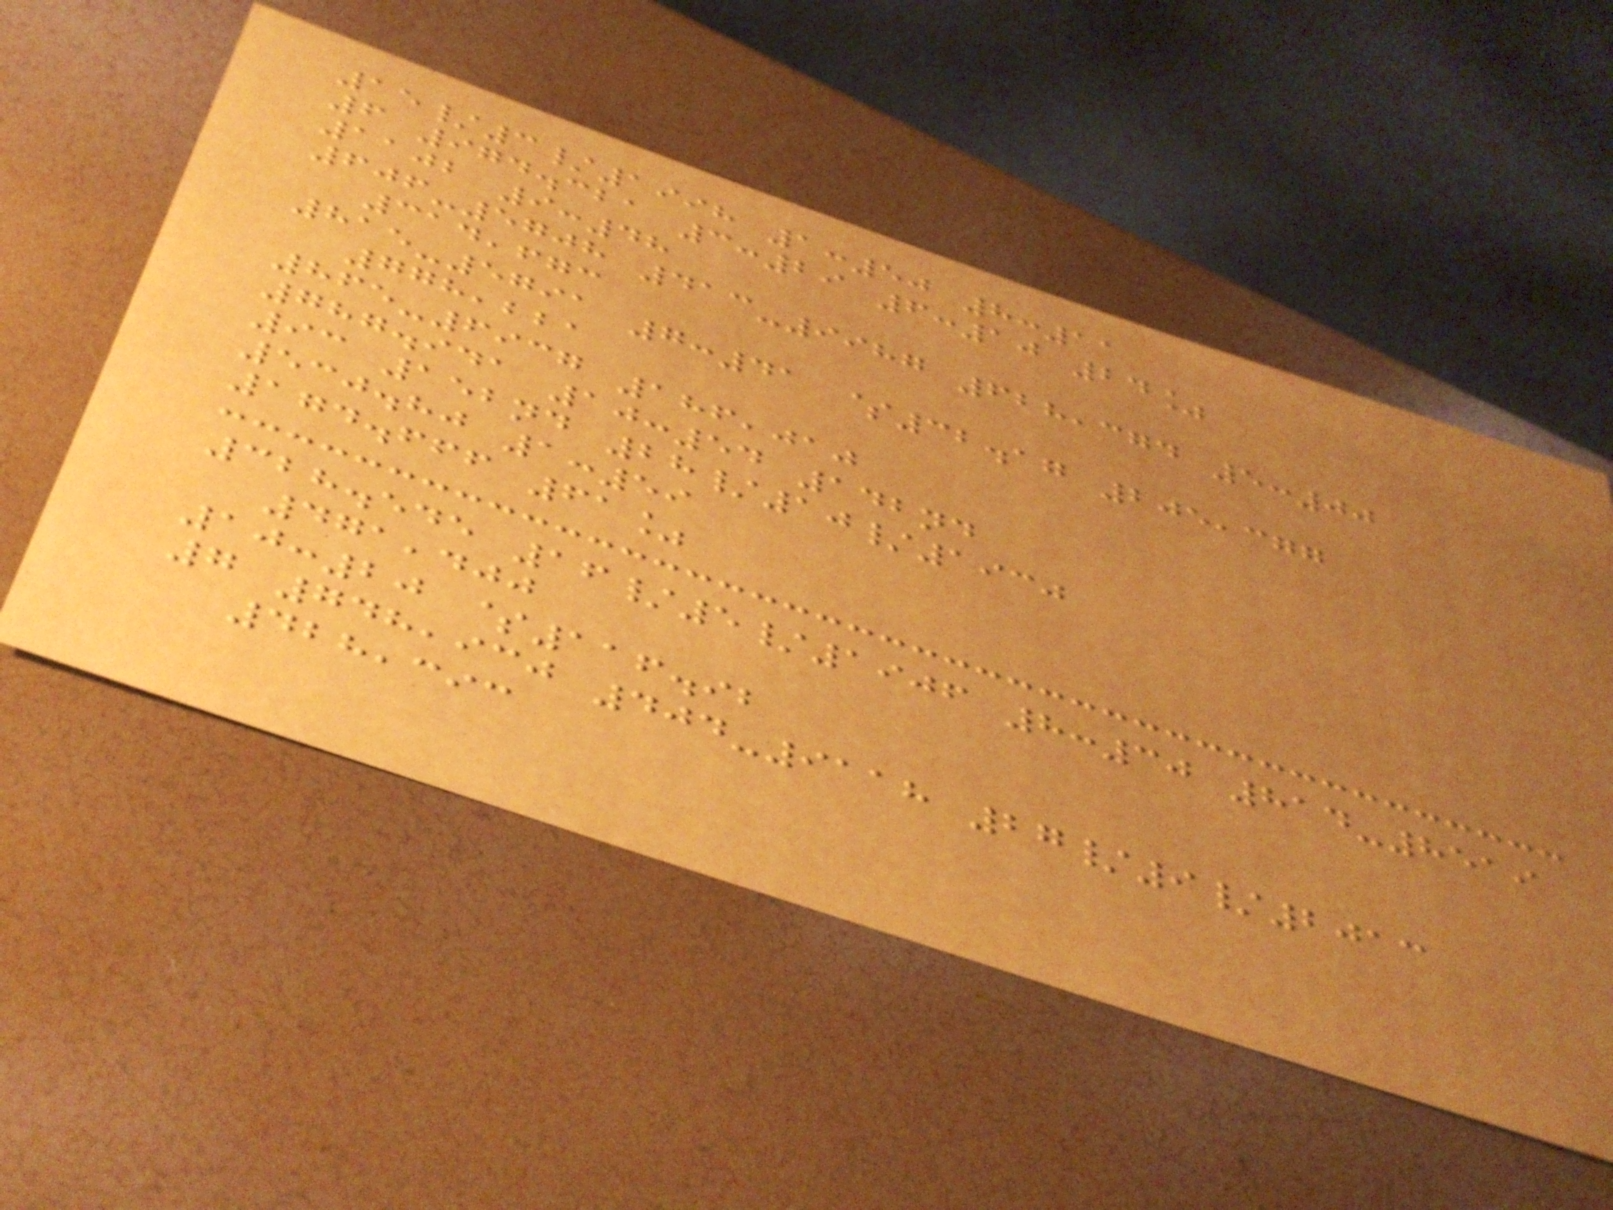15/3/1998 1:50 8:11
6 974.321 3:29 6:10 24%
1102 9:48
606-5708 413-9987 628,374 5:00
314,673
815-5791 7:41 $32.17 205,377
778,221
865-6937 186,010
787.941 10:54 142nd
93 152nd 28/10/1930
530.80 1:59
174.666 61%
328.545 16/5/1906 8:30 814-8519
471,400
10:20 $116.92
7 748,930 404-9118 27/9/2013
428,393
